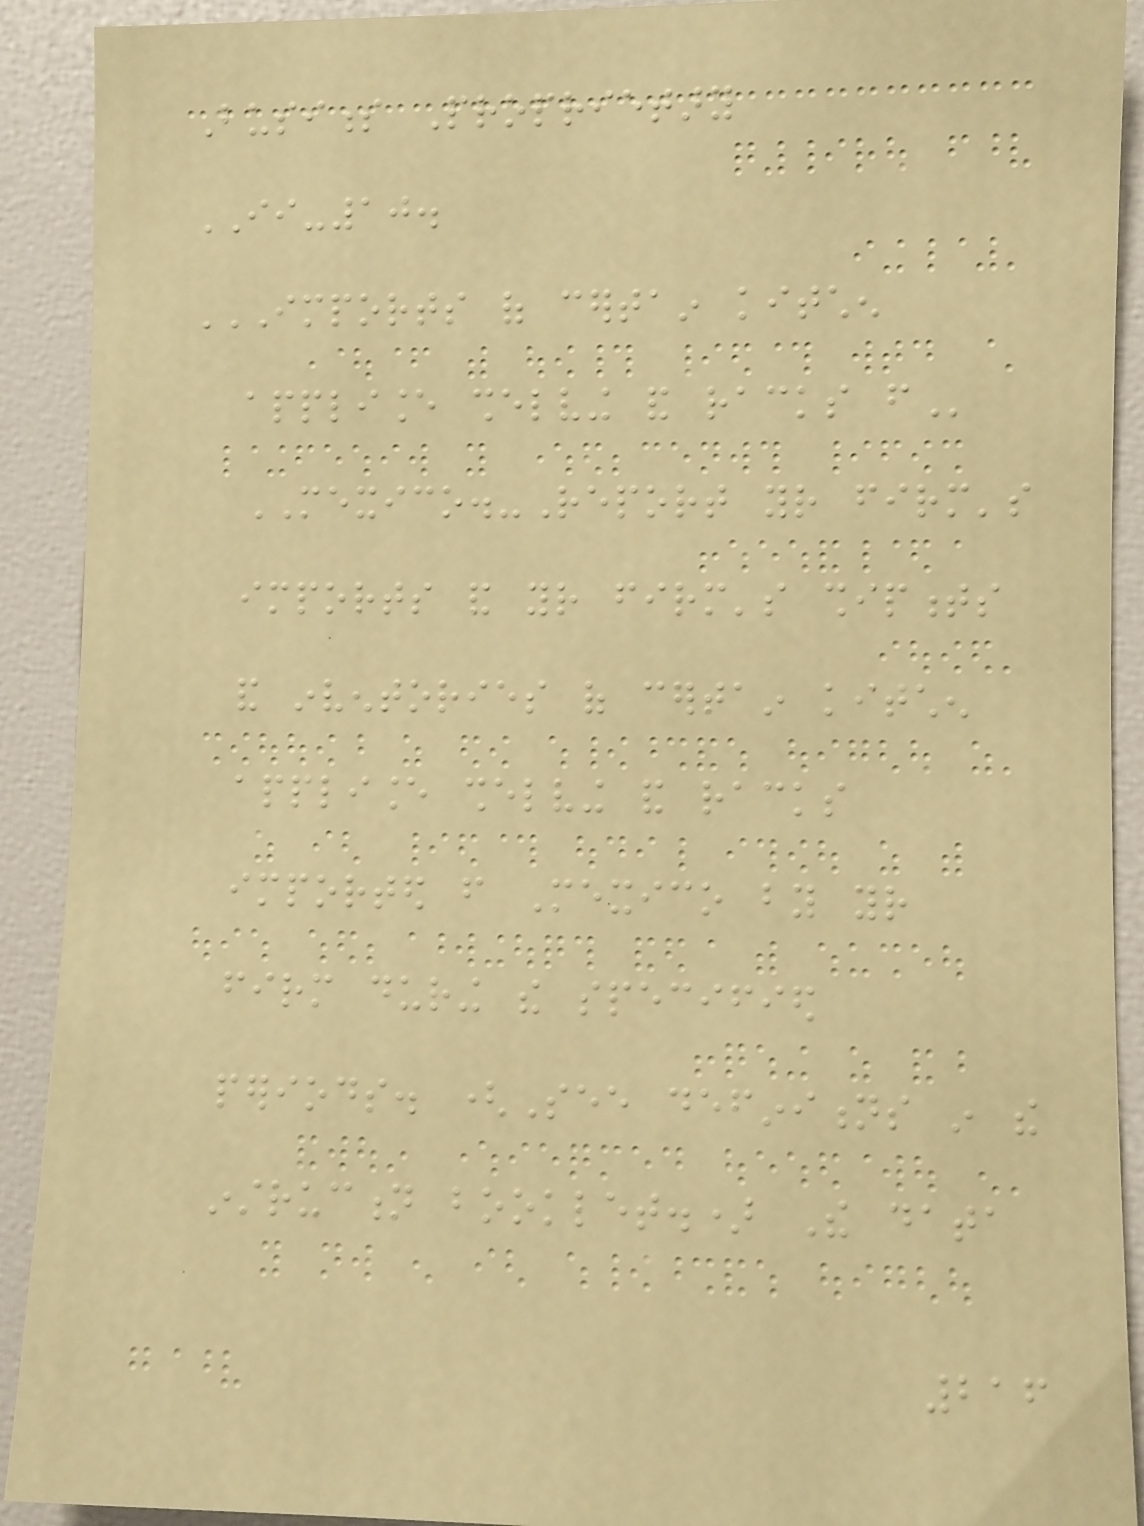Business Proprietary
II-10.
IMPORTS OF CERTAIN KITCHEN
APPLIANCE SHELVING AND RACKS FROM
MEXICO.-Report your firm's
imports and your firm's shipments
and inventories of certain kitchen
appliance shelving and racks
imported from Mexico by your
firm during the specified
periods. (See definitions in the
instruction booklet.) The data
216
